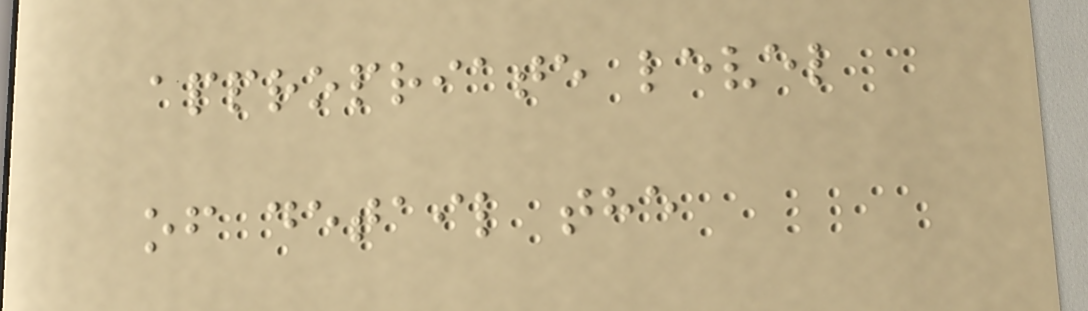appropriate level
of detail the
